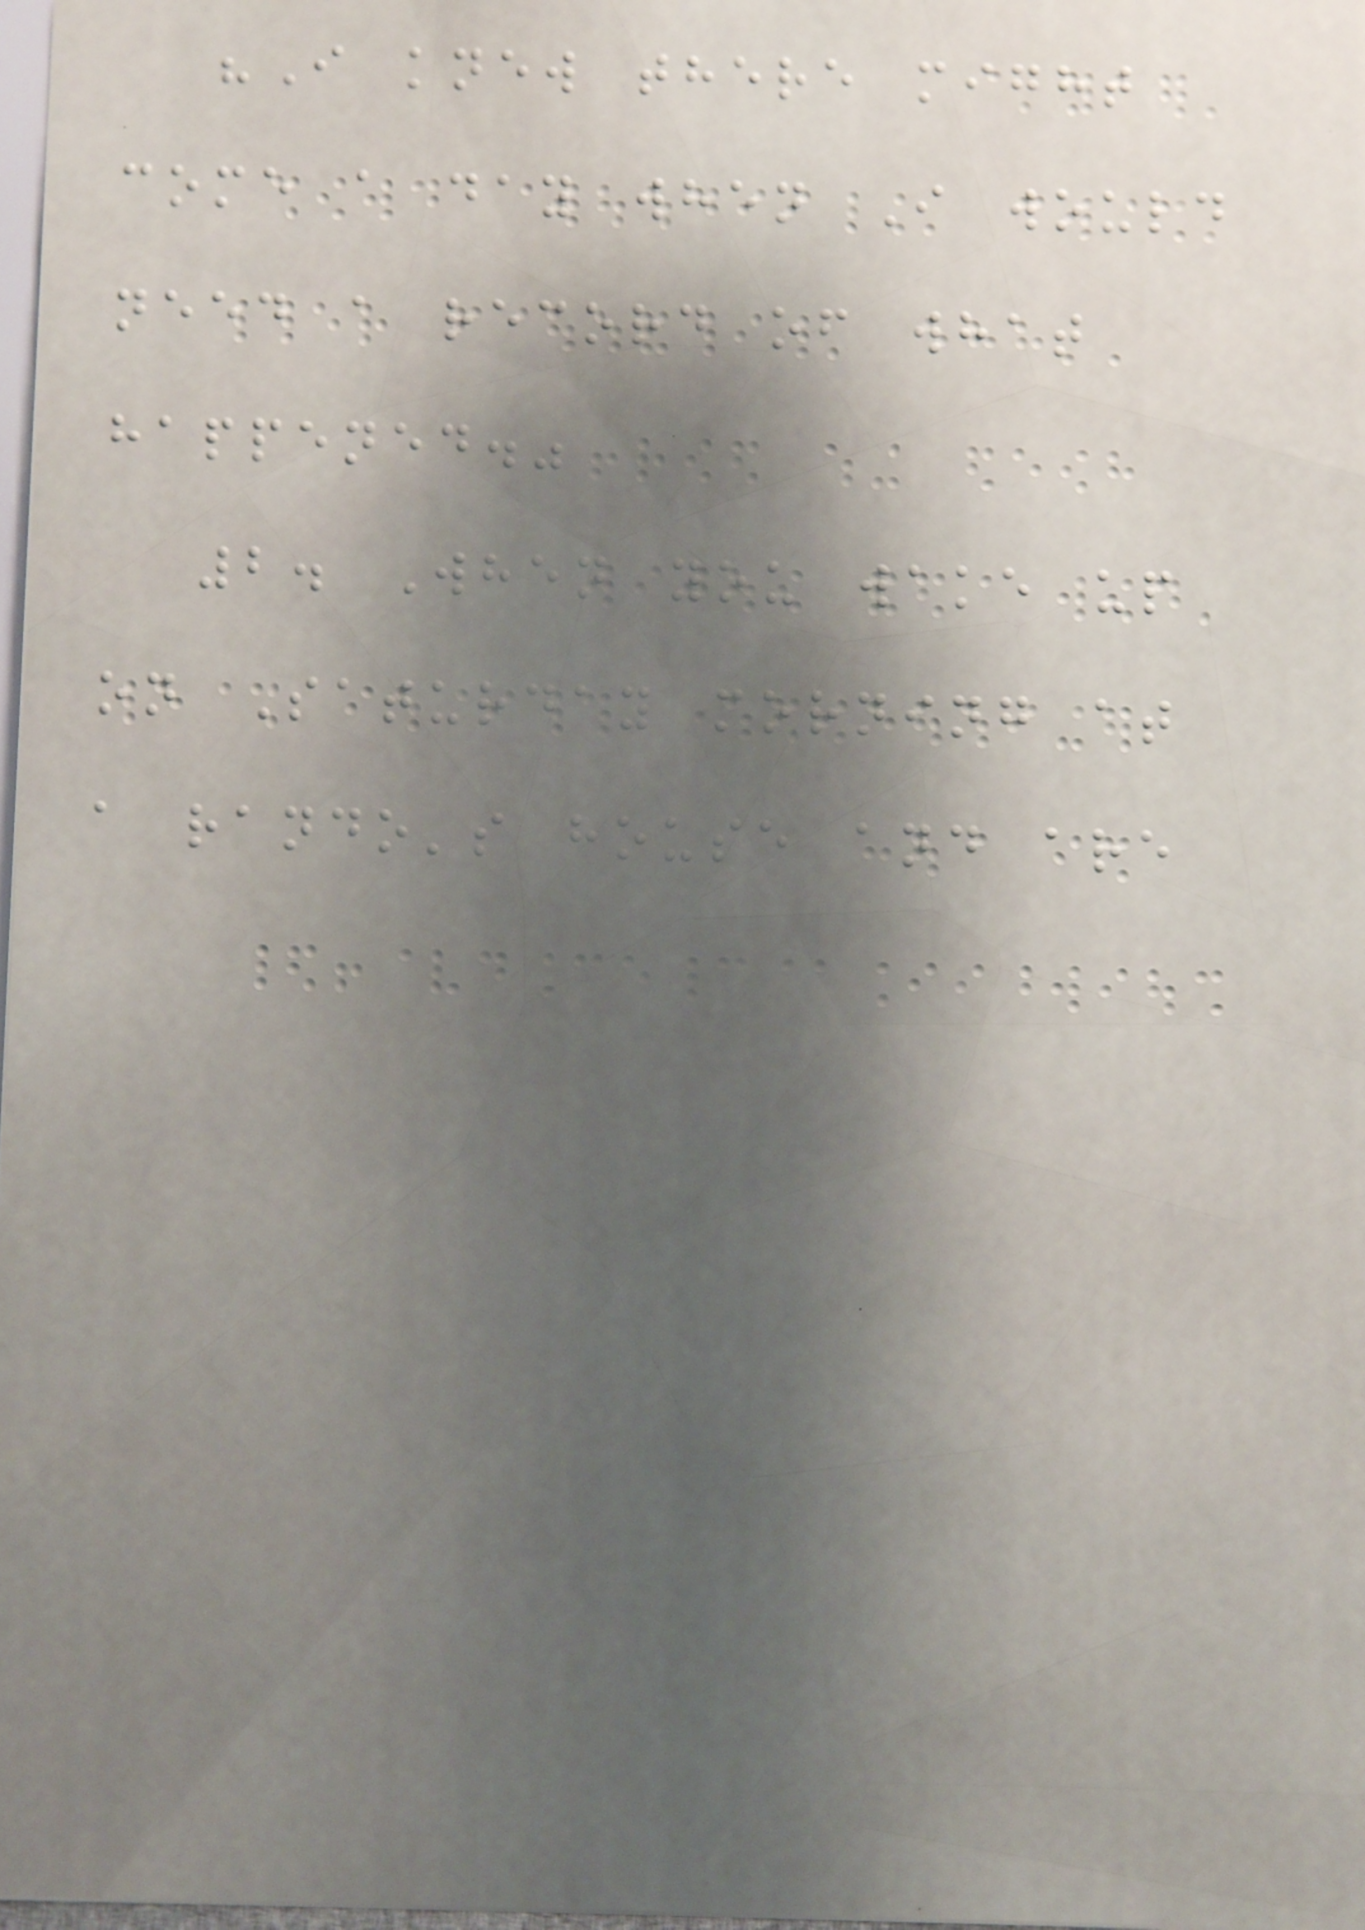"I knew there might
come a day when I would
need a record of what
happened."
2. When you wake up
on Saturday morning at
a rando's house and are
